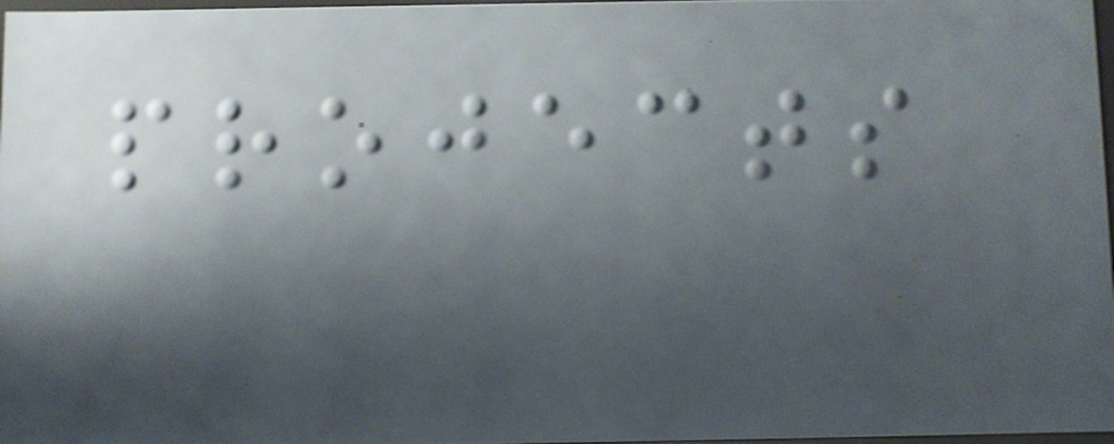projects
